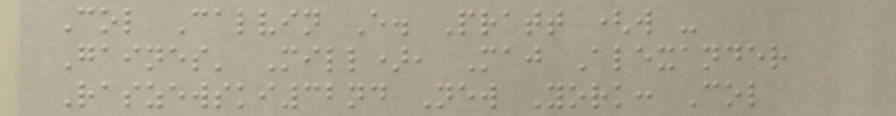Col Calvin E. Pratt (w -
Gaines' Mill), Maj Alexander
Raszewski32nd New York: Col
